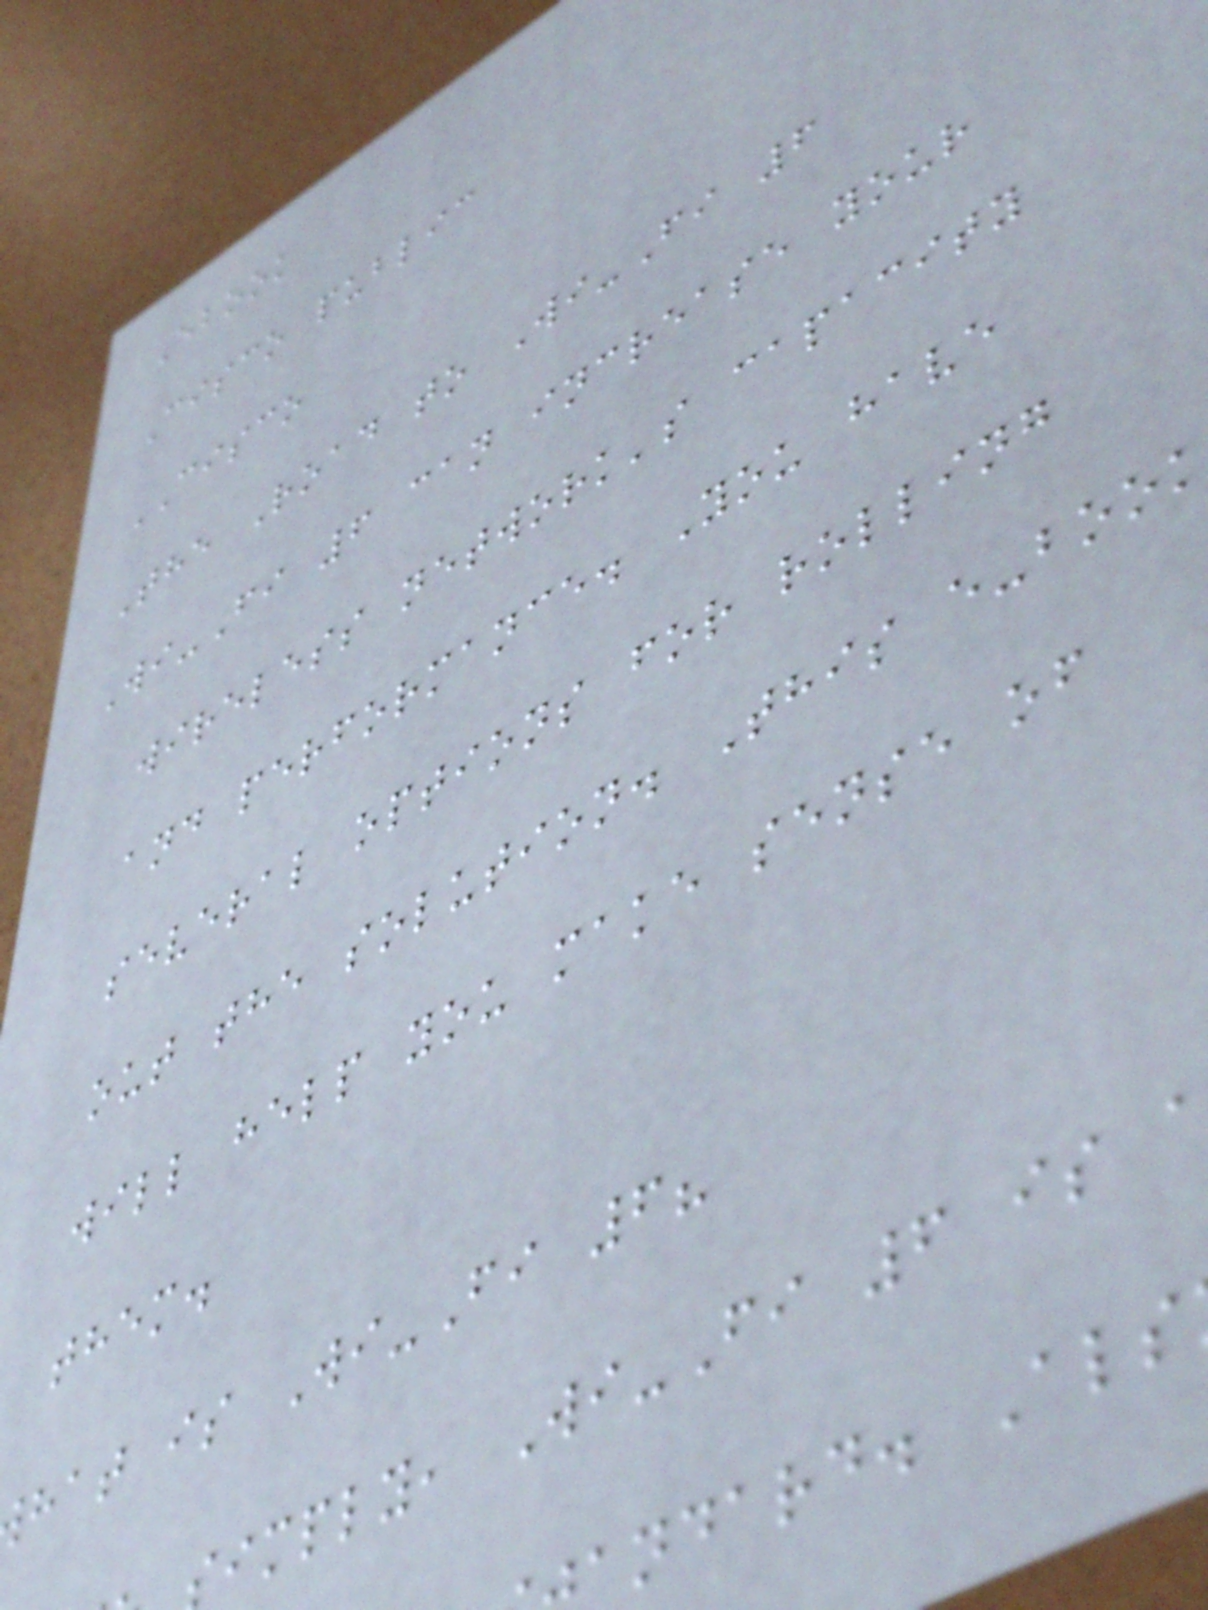Ebook
Cisco public
CISCO
The Road to Wi-Fi 6
Wi-Fi 6 can increase your
wireless network's capacity
and performance. You have
several options for rolling
out the solution. This e-book
will help you make sense of
them.
hat is Wi-Fi 6?
imply, Wi-Fi 6 is
andard. Als
